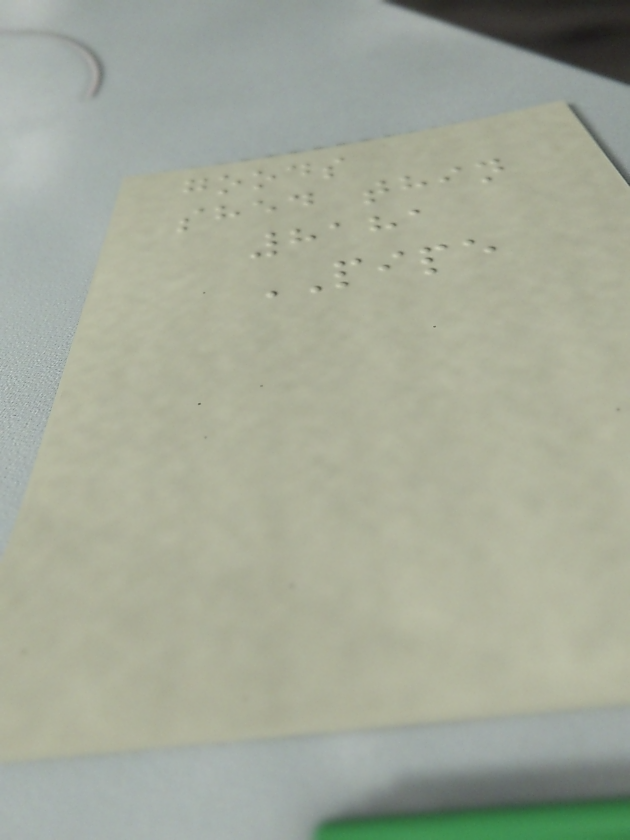goods
shed thin
8181
PIPE
